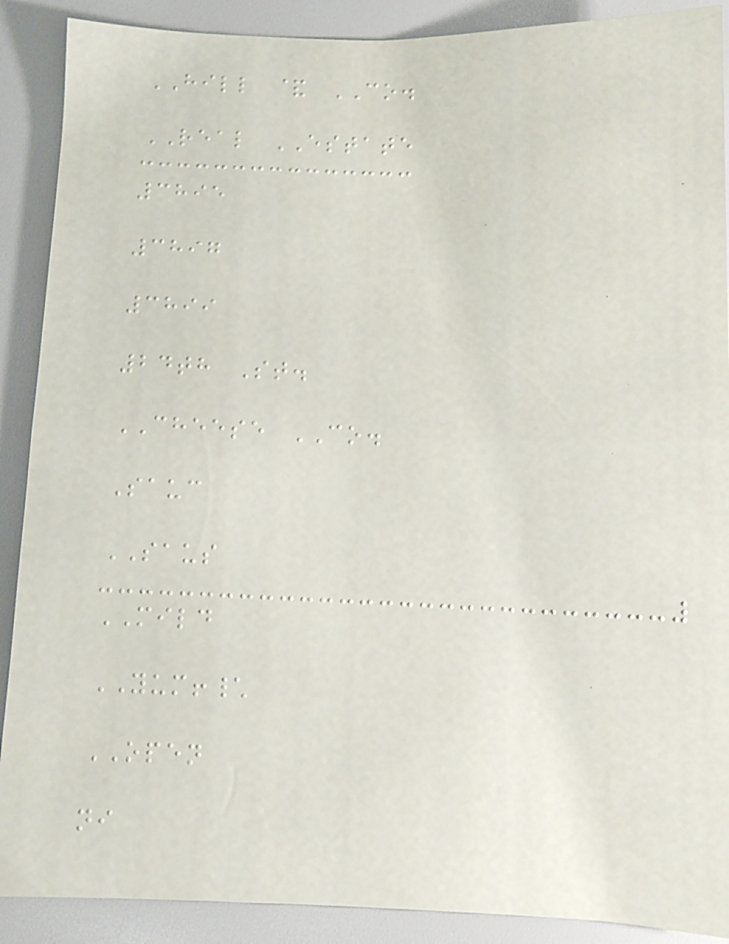HILL & CO.
REAL ESTATE
3895
3897
3899
24th St.
CHEESE CO.
Sauc
SAUS
MILD
YUM!\
OPEN
ni
